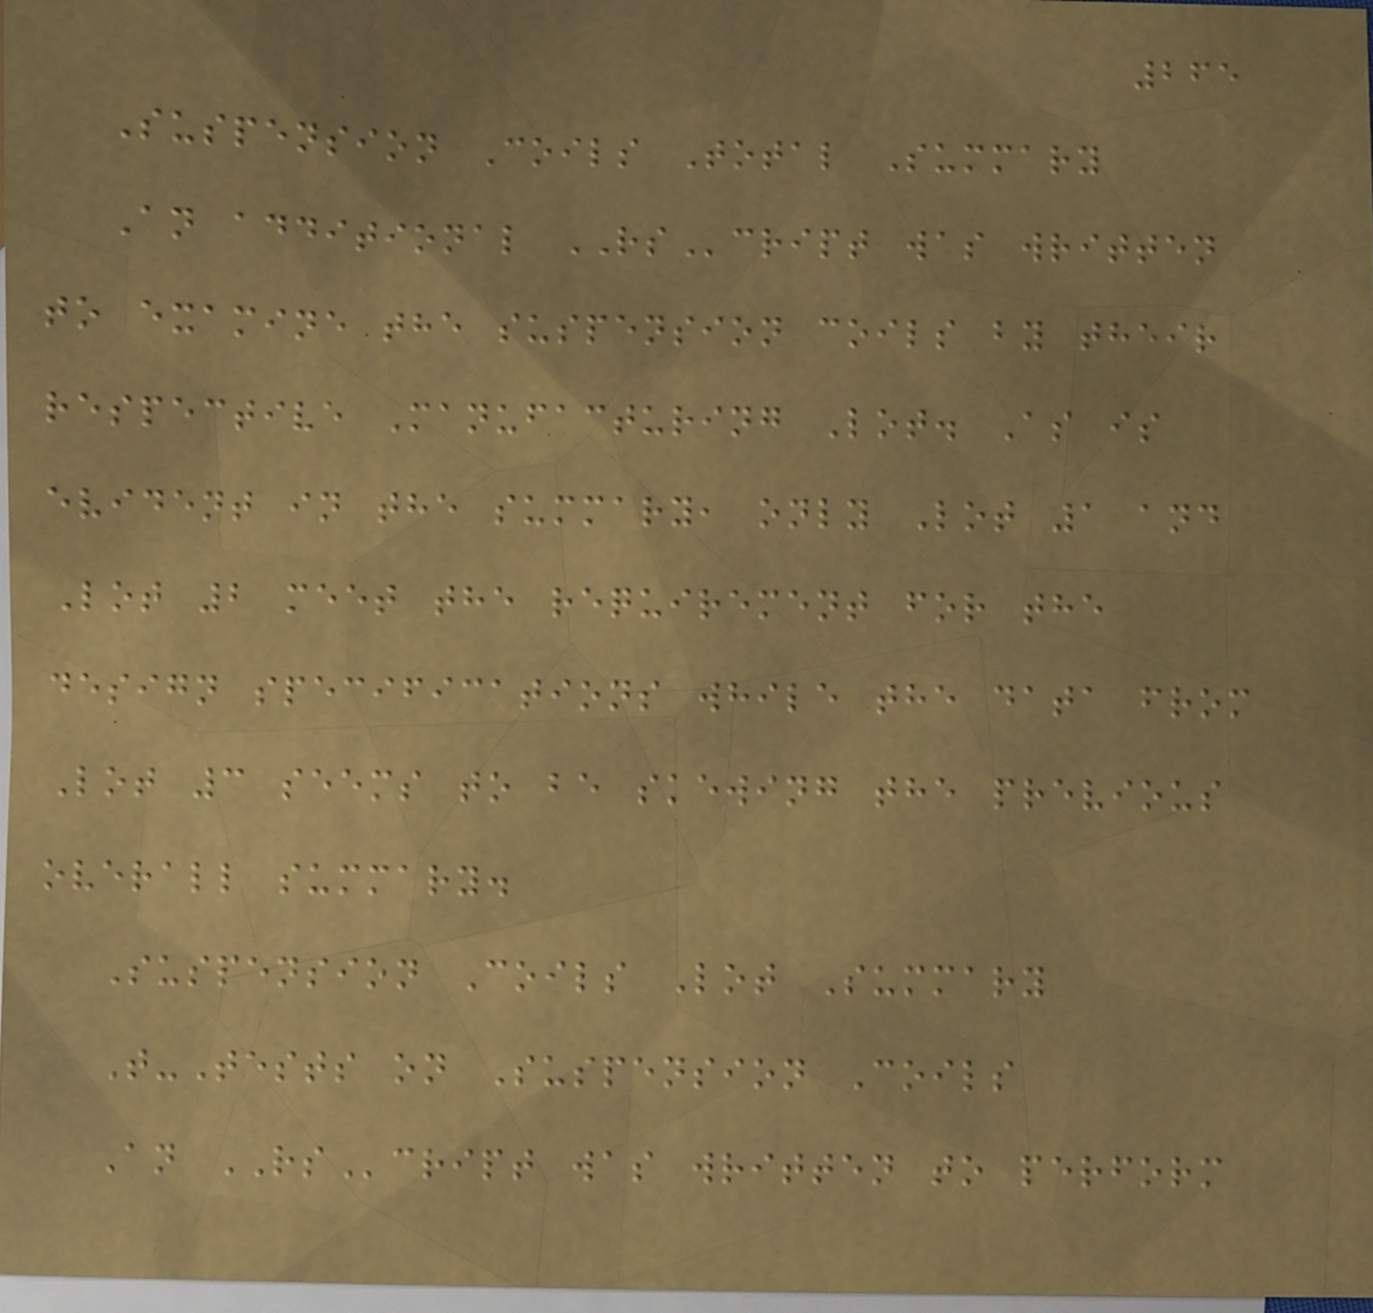265
Suspension Coils Total Summary
An additional RScript was written
to examine the suspension coils by their
respective Manufacturing Lot. As is
evident in the summary, only Lot 1 and
Lot 2 meet the requirement for the
design specifications while the data from
Lot 3 seems to be skewing the previous
overall summary.
Suspension Coils Lot Summary
T-Tests on Suspension Coils
An RScript was written to perform
